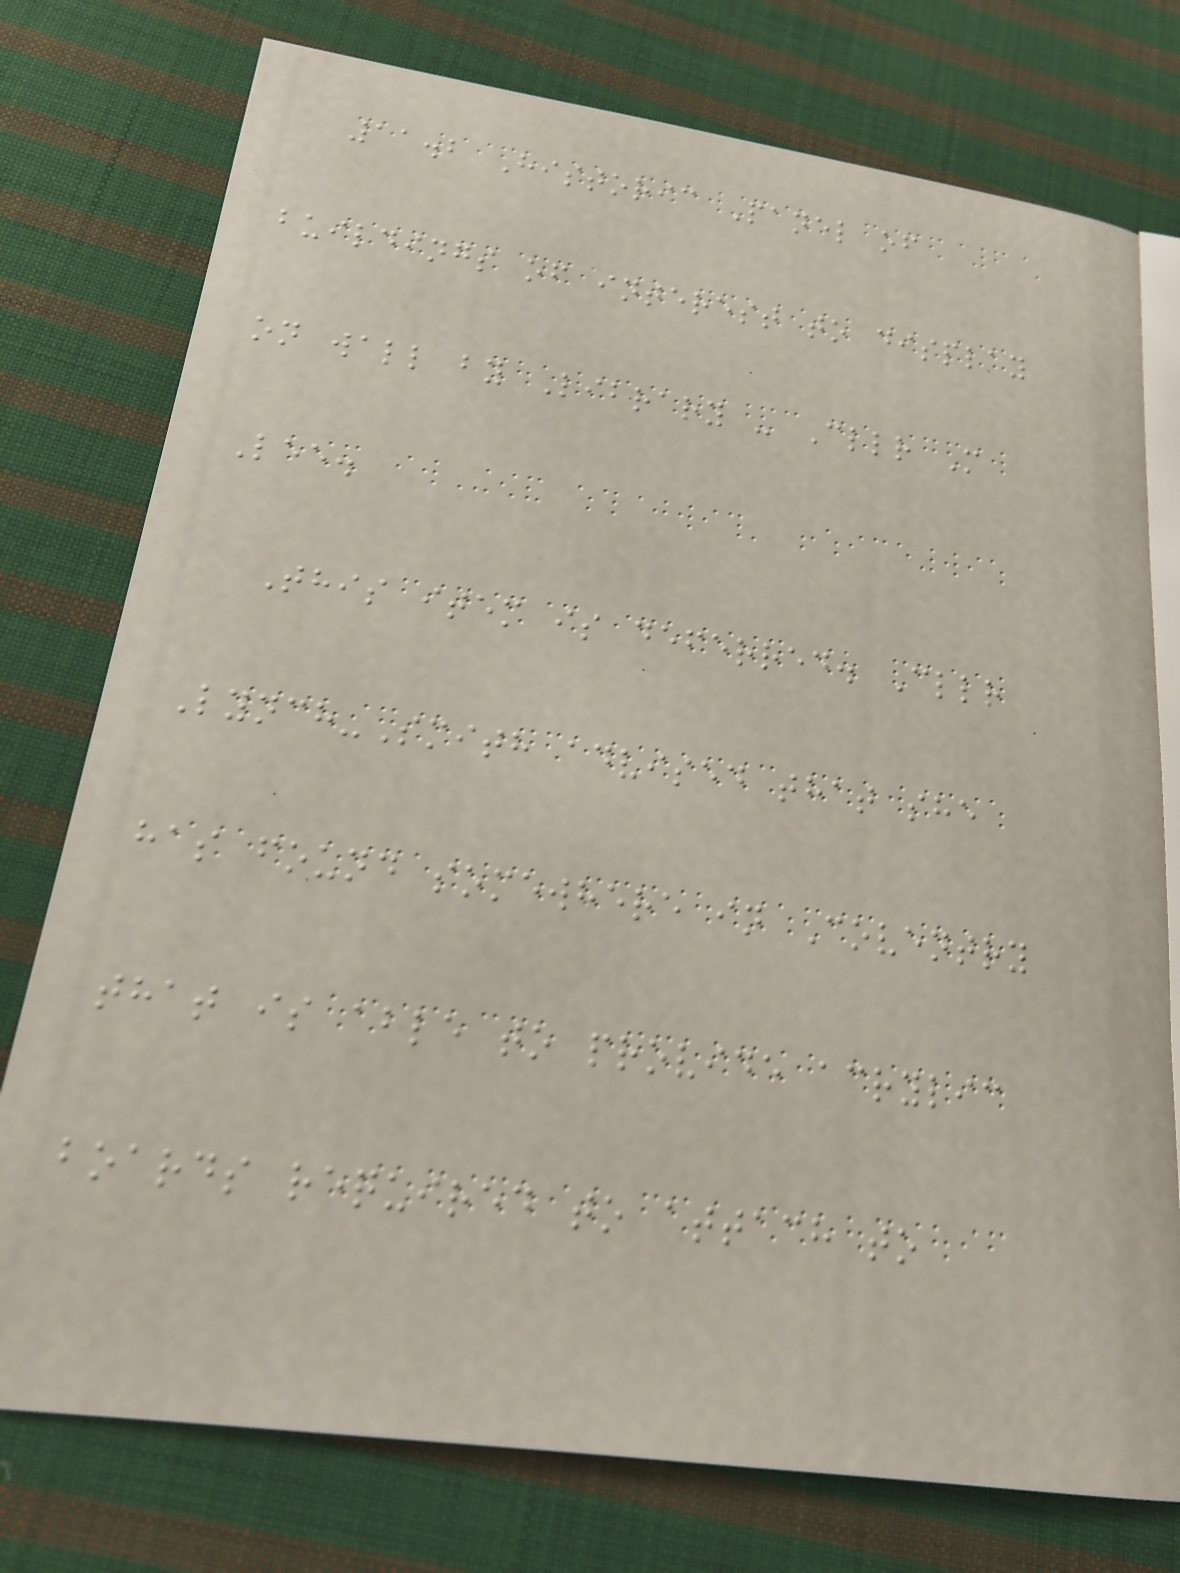11.2 Historic Panel of
buildings of interest to display
on wall by Library - Cllr M
Lee.
This item is deferred. Cllr
Lynch-Smith advised that she
has found somewhere in Coventry
that is able to provide acrylic
boards required to attach to
